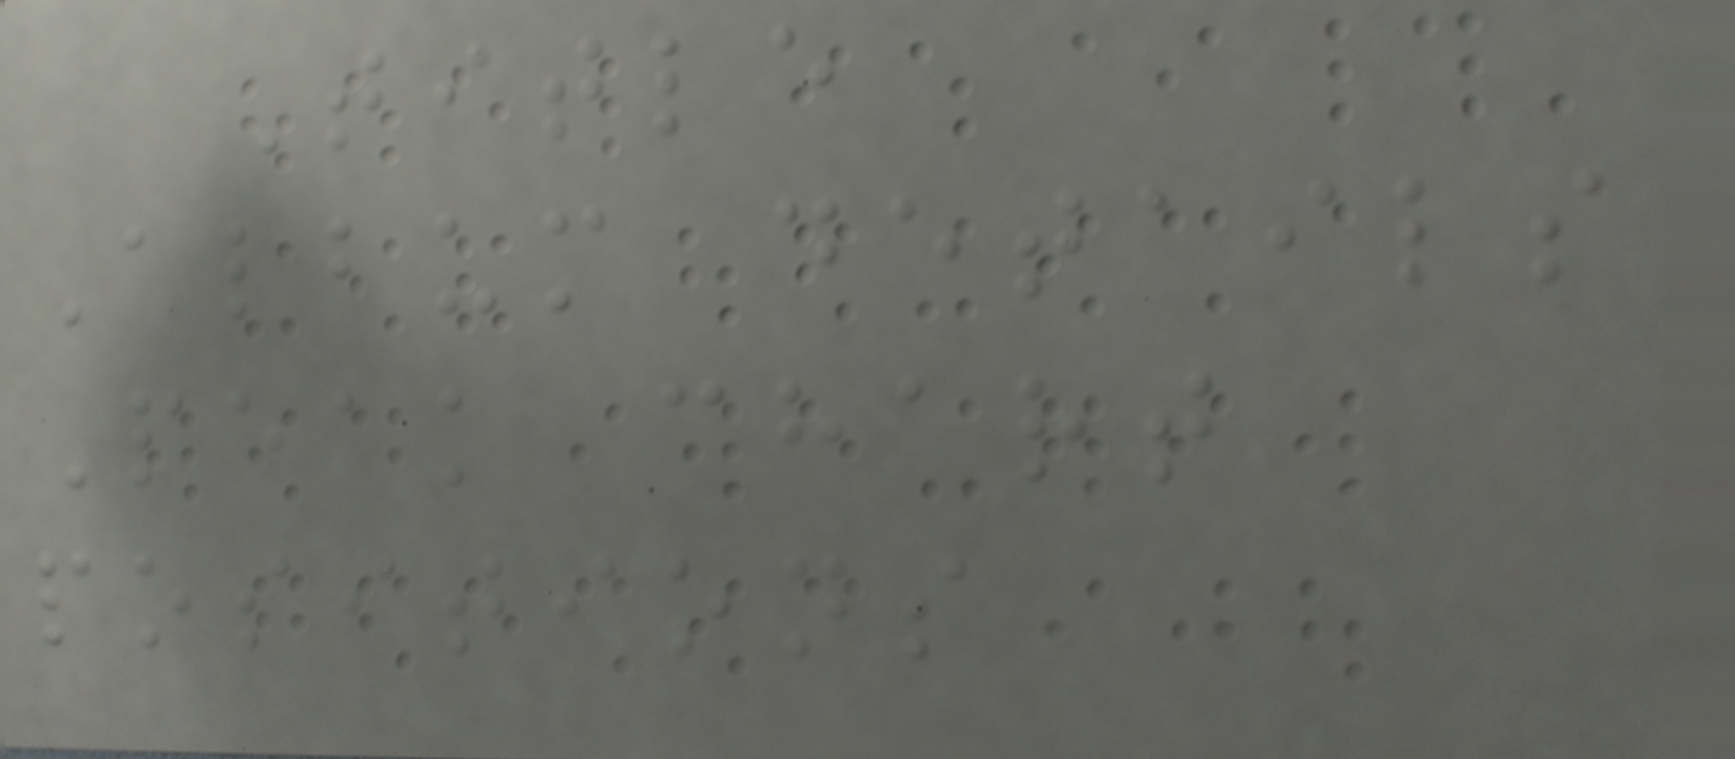Title
Album details
Peak chart
positions
